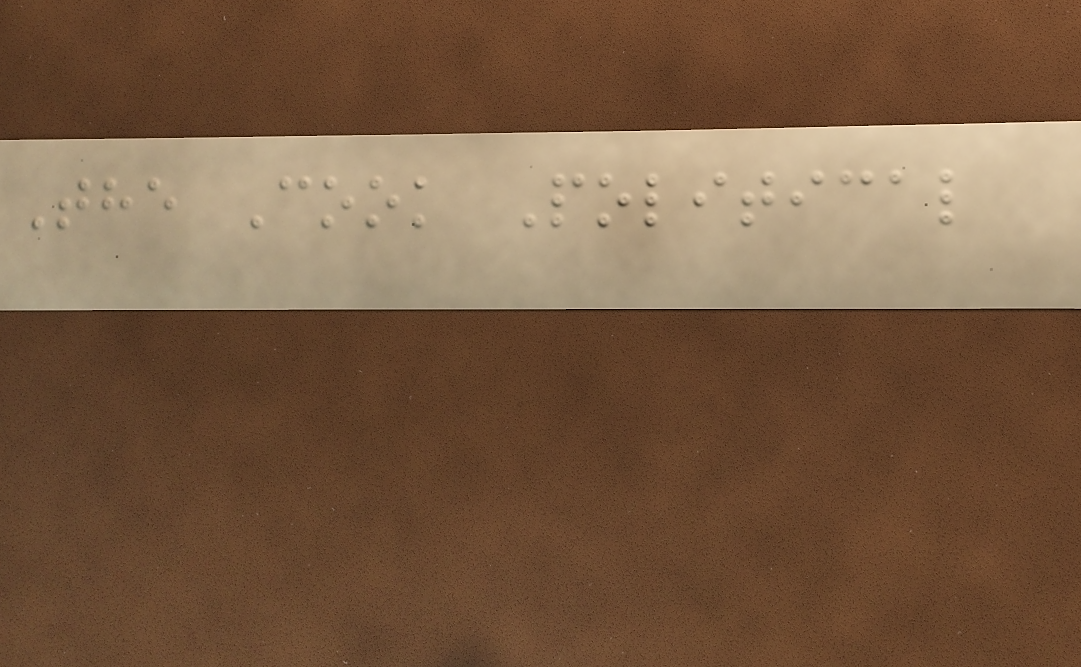The Cook Political
